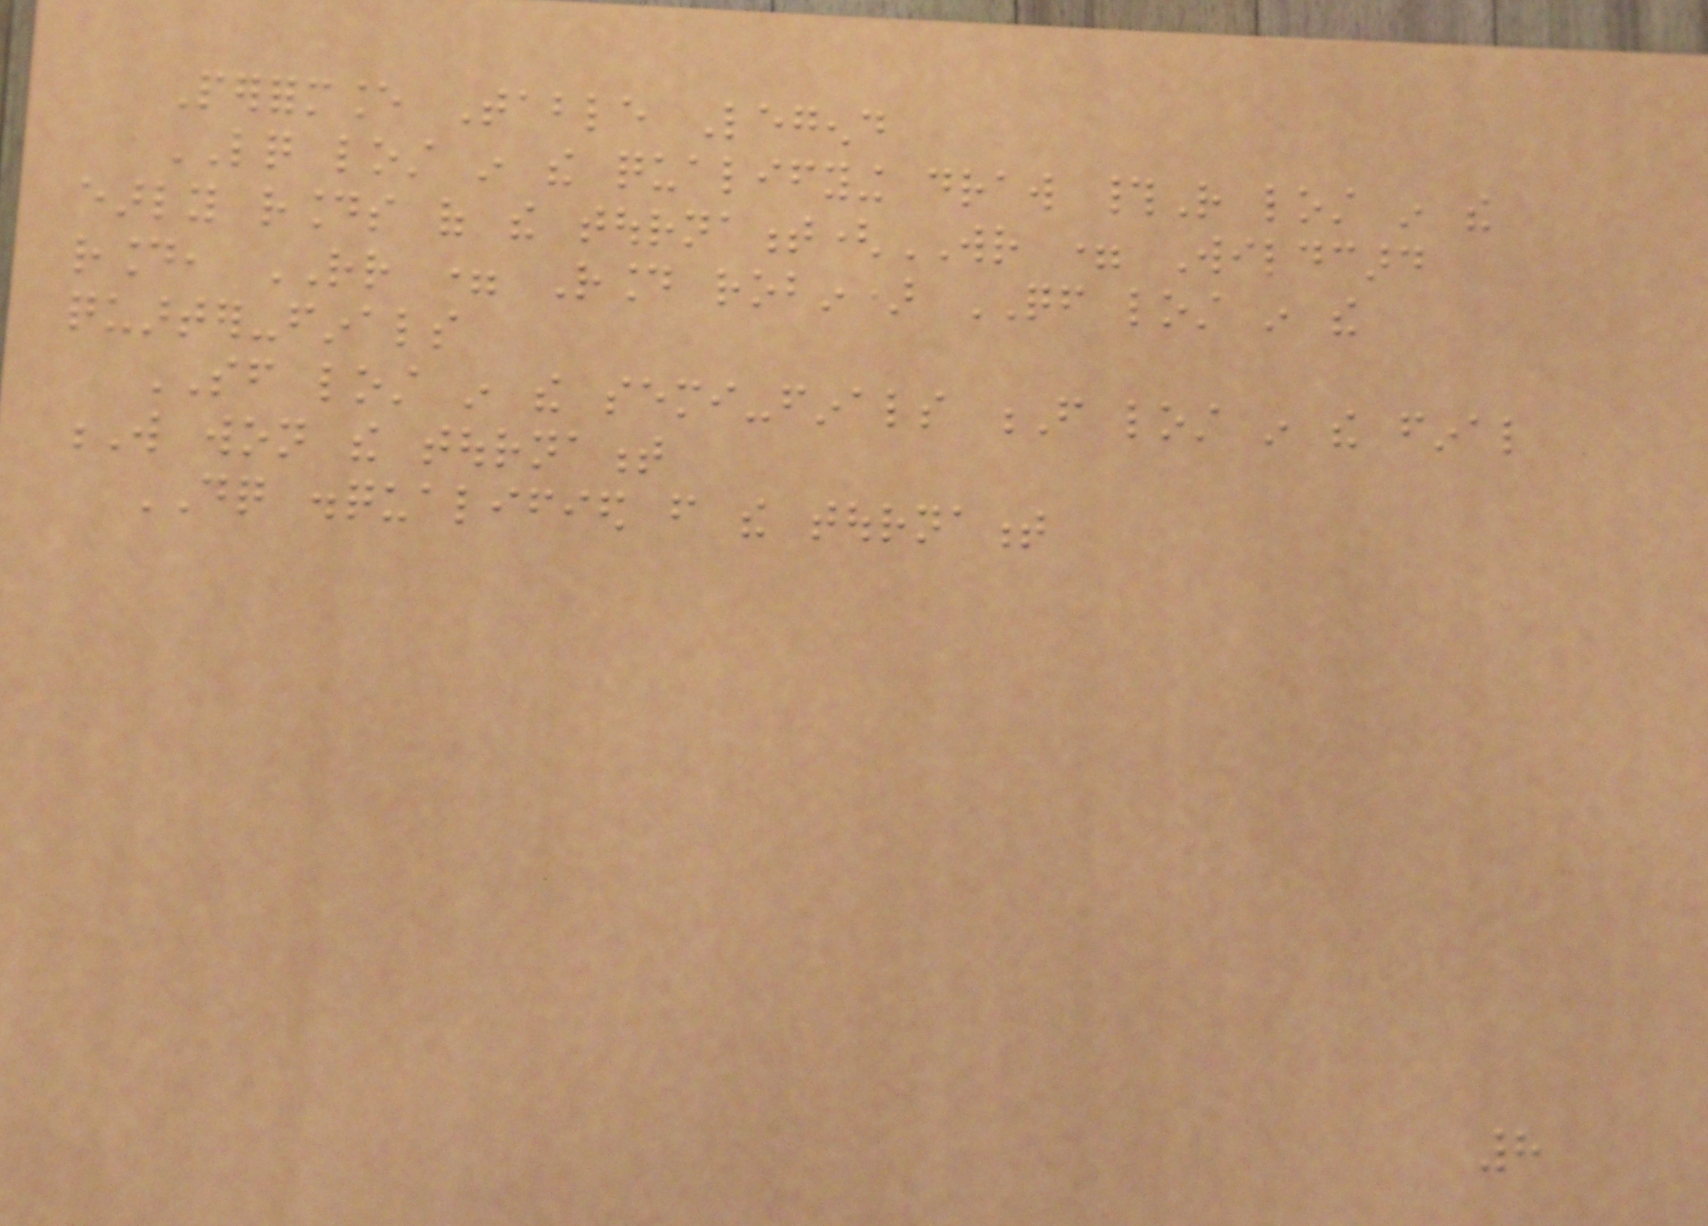Performance Table Legend
LQ lost in the qualifying draw #R lost in the
early rounds of the tournament(WR = Wildcard
round, RR = Round robin) QF lost in the
quarter-finals
SF lost in the semi-finals F lost in the final
W won the tournament
DQ disqualified from the tournament
8
